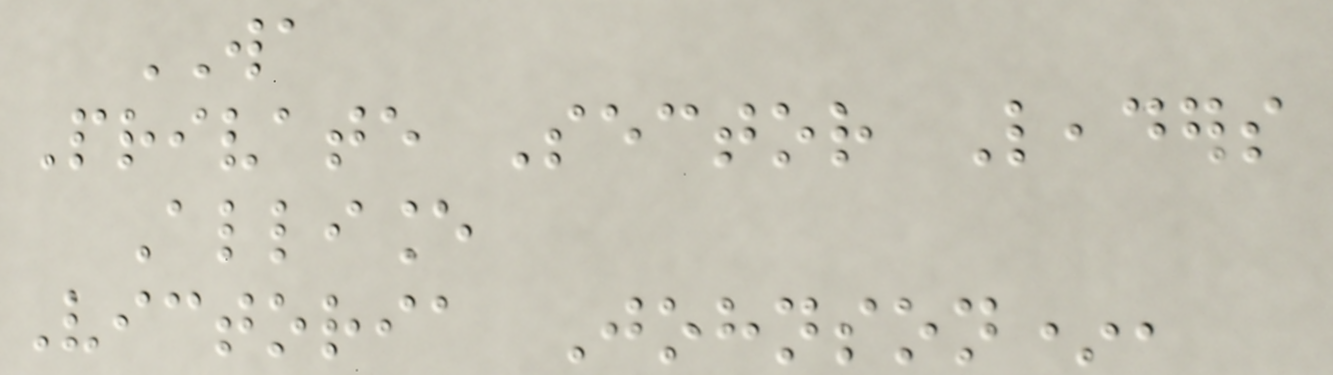WA
Private Sector Leaders
Alliance
Victoria Johnson*,
